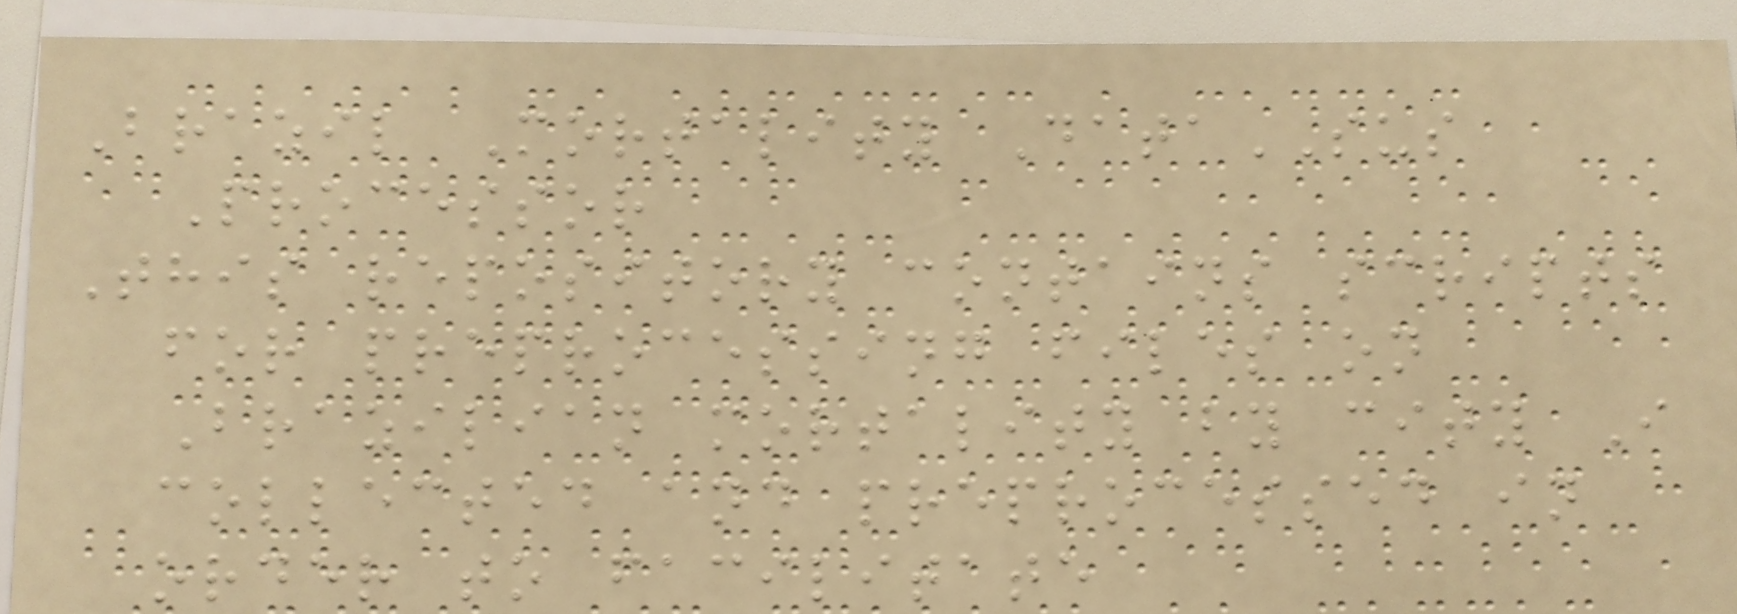Brazil Mortality DataSUS
Processor
This repository contains scripts
for preprocessing files on
Brazilian mortality by city I
collected and preprocessed in
order to facilitate
